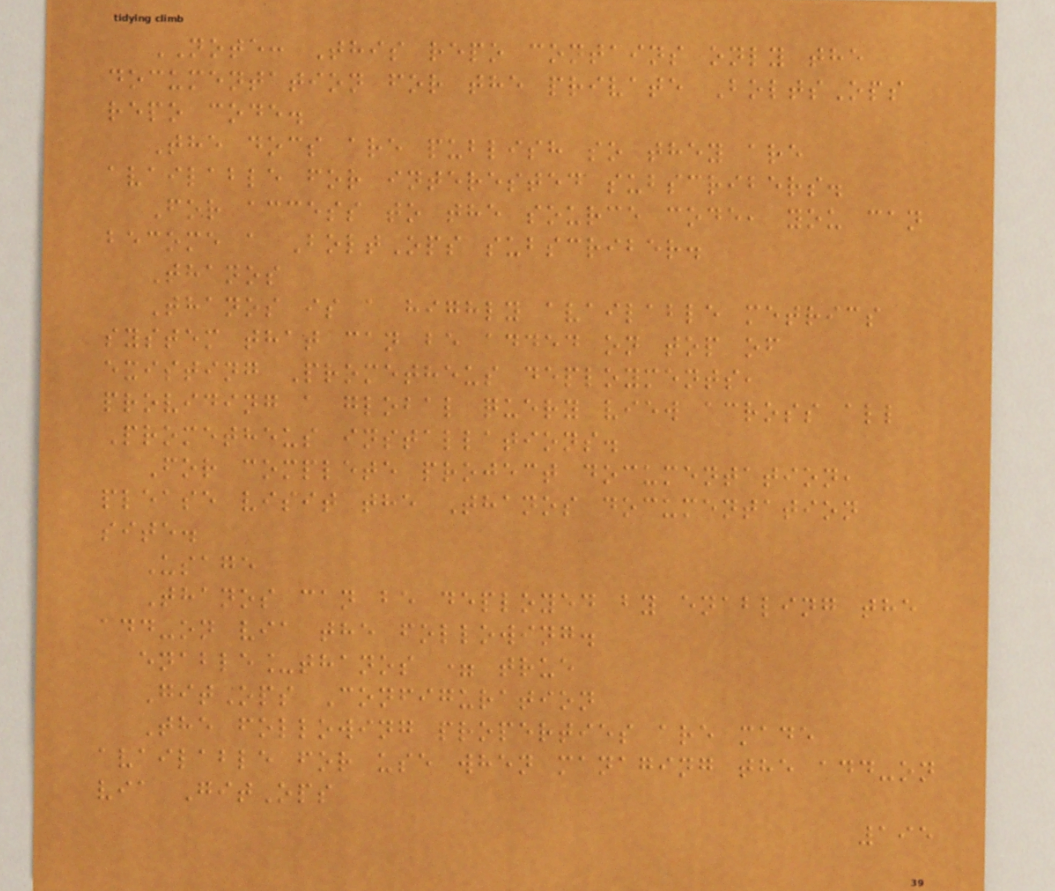NOTE: This repo contains only the
documentation for the private BoltsOps
repo code.
The docs are publish so they are
available for interested subscribers.
For access to the source code, you can
become a BoltOps subscriber.
Thanos
Thanos is a highly available metrics
system that can be added on top of
existing Prometheus deployments,
providing a global query view across all
Prometheus installations.
For complete project documentation,
please visit the Thanos documentation
site.
Usage
Thanos can be deployed by enabling the
add-on via the following.
enable_thanos = true
GitOps Configuration
The following properties are made
available for use when managing the add-on
via GitOps
195
